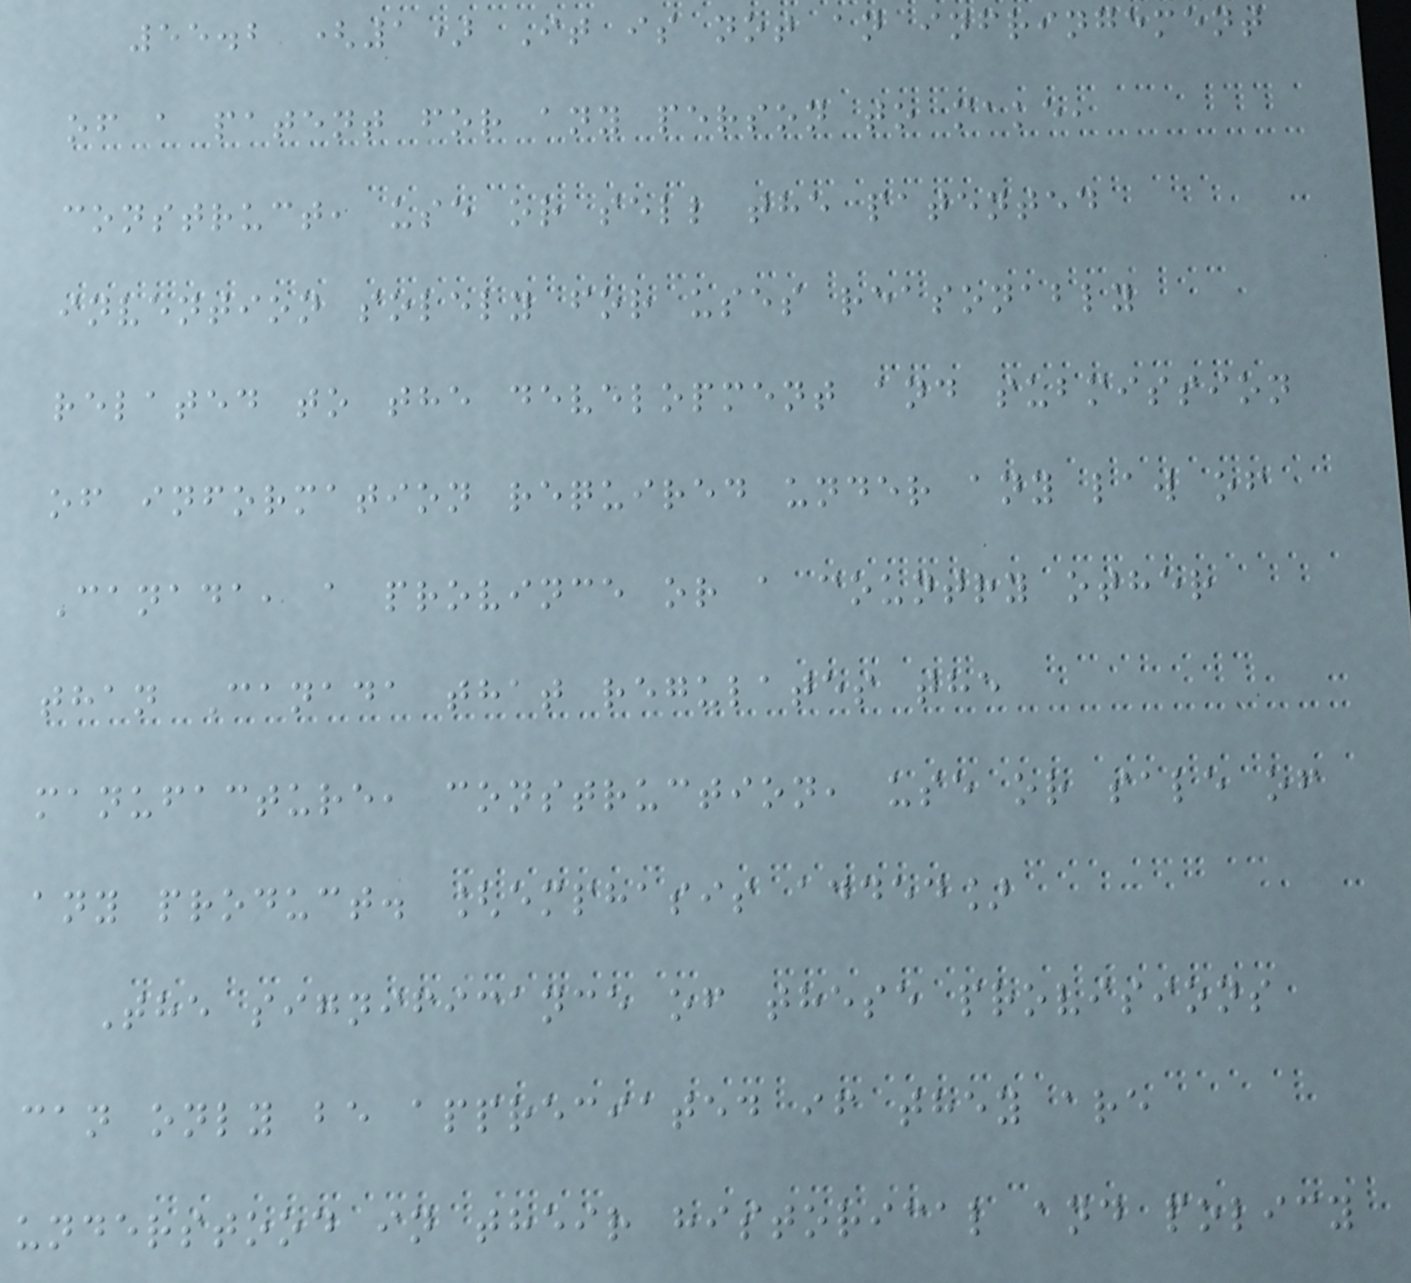55.2 (1) It is not an infringement
of a patent for any person to make,
construct, use or sell the patented
invention solely for uses reasonably
related to the development and submission
of information required under any law of
Canada, a province or a country other
than Canada that regulates the
manufacture, construction, use or sale of
any product. [emphasis added]
The significance of these provisions
can only be appreciated if they are
understood in their historical and policy
